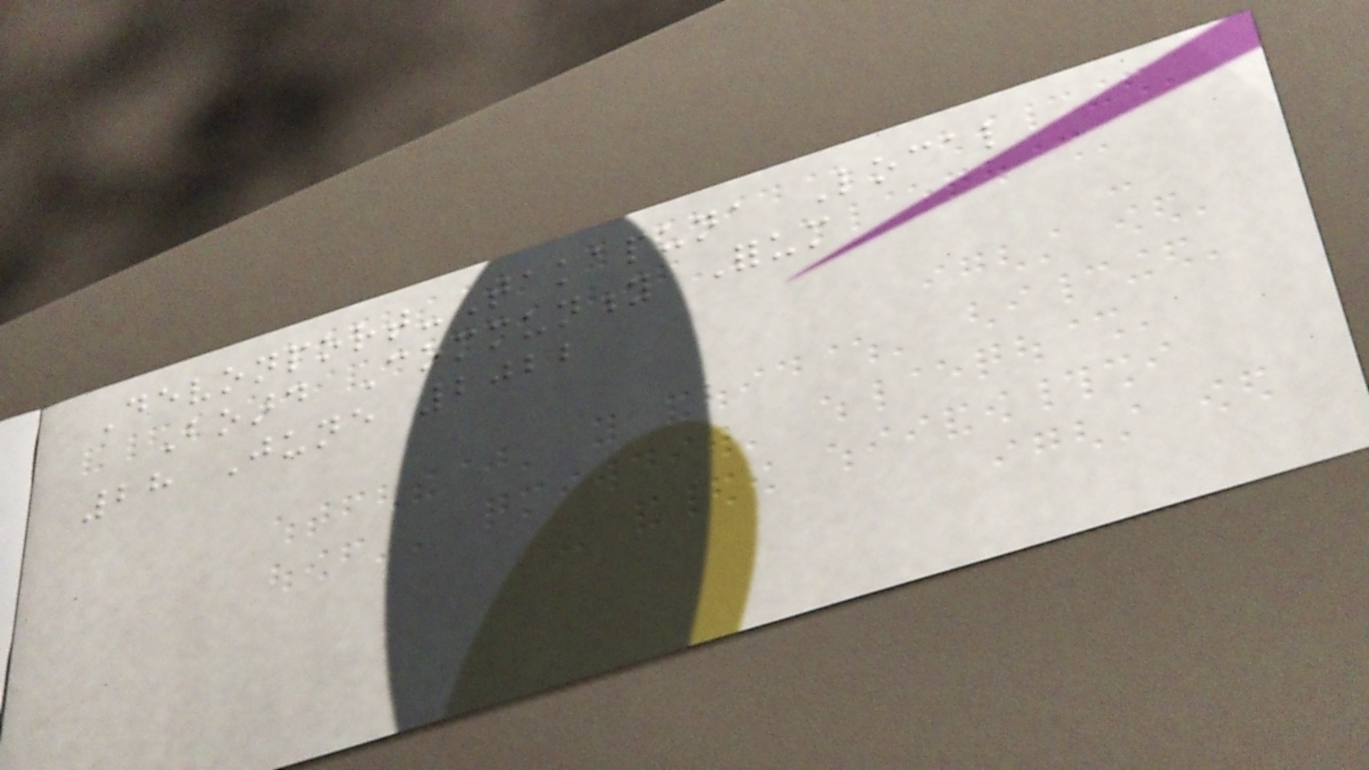Devonport-Takapuna Local
Board Community Forum
28 June 2022
